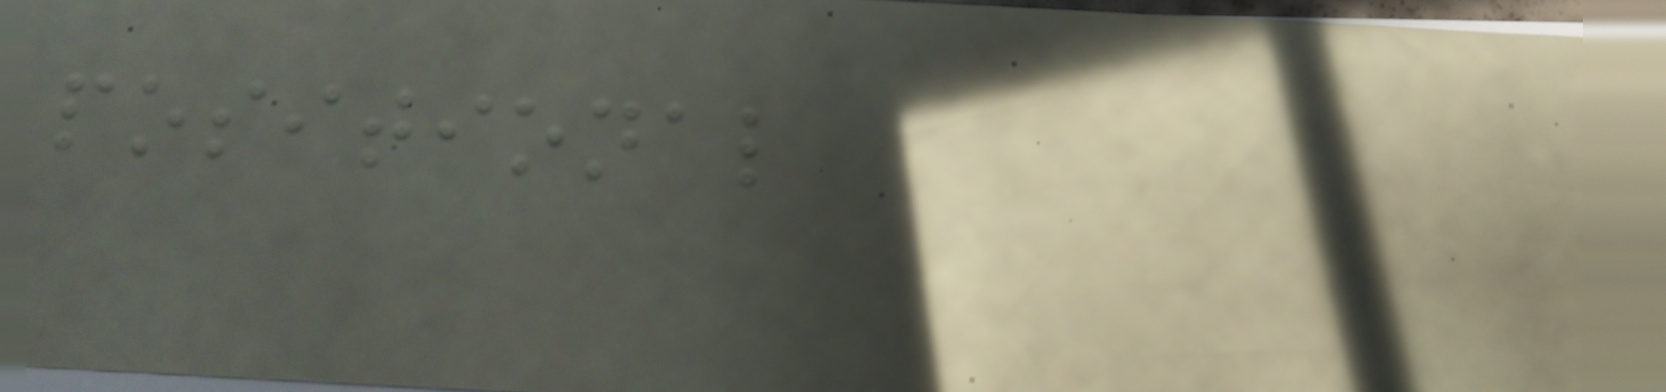positional
